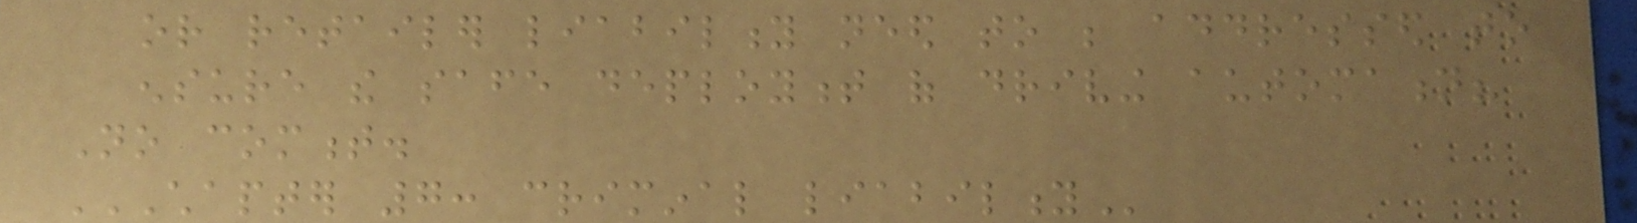or retailer liability need to be addressed to
ensure the safe deployment of driving automation?
No comment.
CHAPTER 7: CRIMINAL LIABILITY
